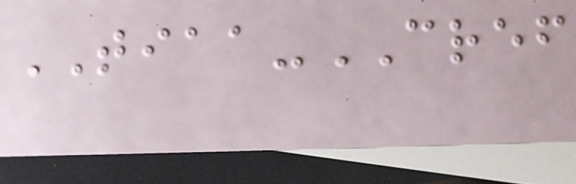TIAA-CREF
